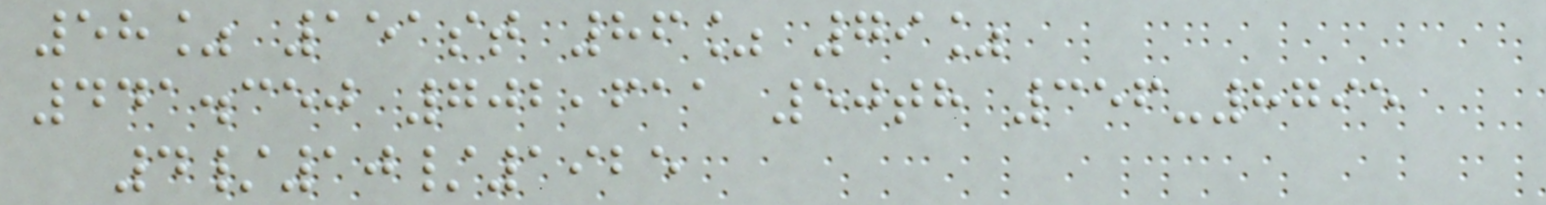58% 151st 86% 79%
441.350 702,611 50th 356-8795
4/10/1925
